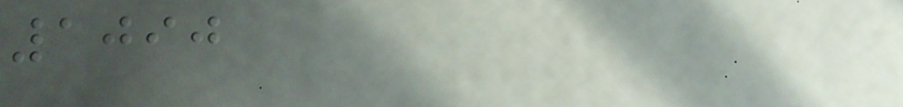1090
